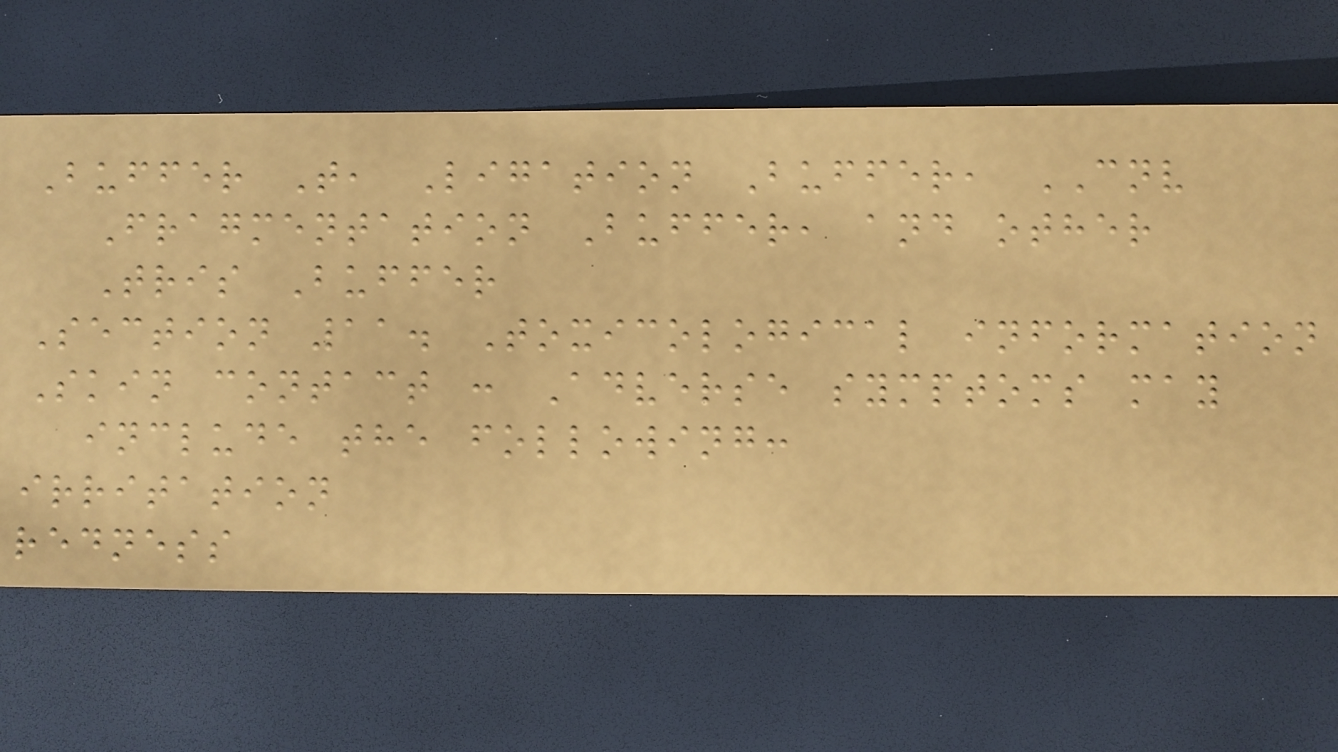Buffer T, Ligation Buffer, CNV
Fragmentation Buffer, and other
Tris Buffer
Section 11. Toxicological information
Skin contact : Adverse symptoms may
include the following:
irritation
redness
